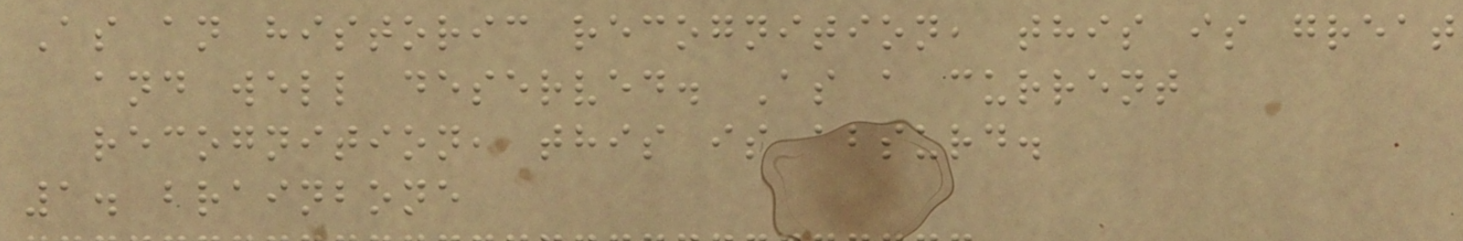As an historic recognition, this is great
and well deserved. As a current
recognition, this is absurd.
1. brainbone
